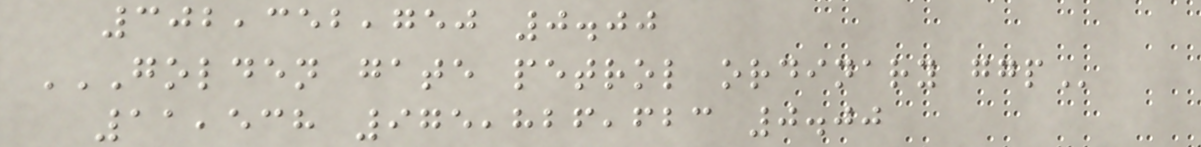302,352,750 0.00
GOLDEN GATE PETROL ORDINARY GGP
11,538 975,826,623 0.00
